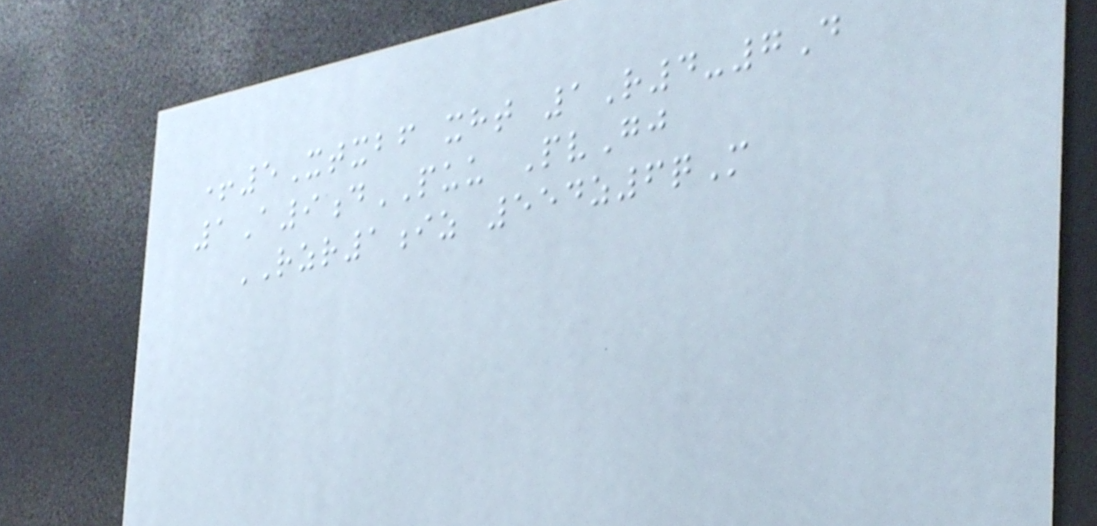+5Xtxbf xht 1R4-7D
1A9dPUU PvGj
RZR1iz 554z6qM
